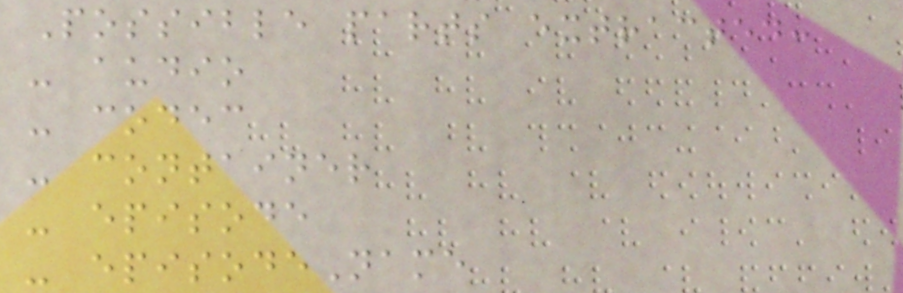Possible parts extracted:
- audio
- codec
- container
- episode
- episodeName
